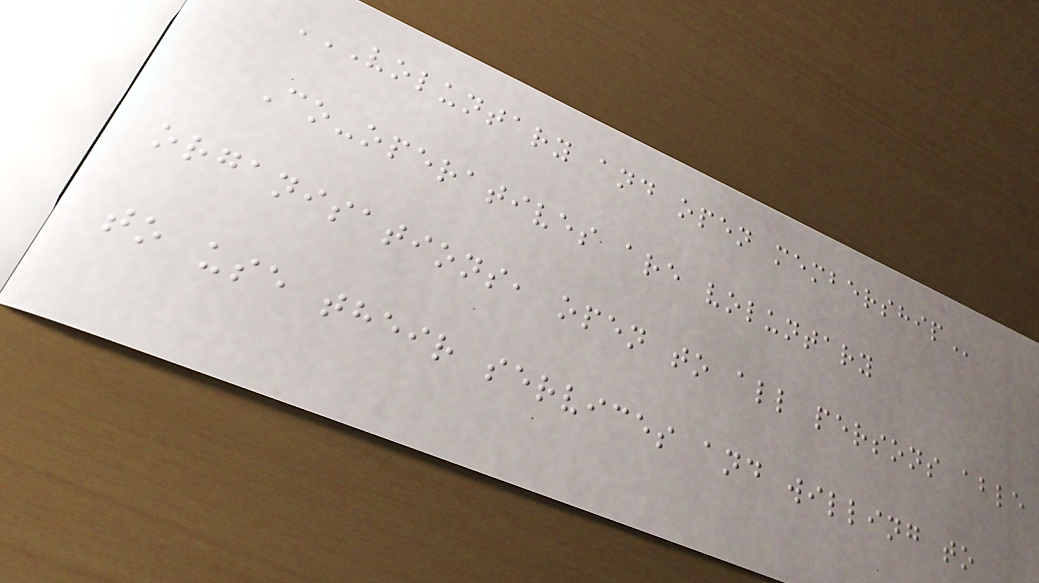VOLUNTARY AND OPEN MEMBERSHIP
Co-operatives are voluntary
organisations, open to all persons able
to use their services and willing to
